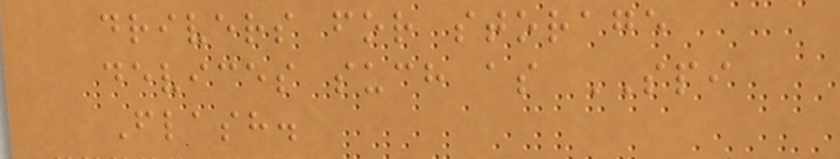drivers for storage
devices such as SPI
Flash.
